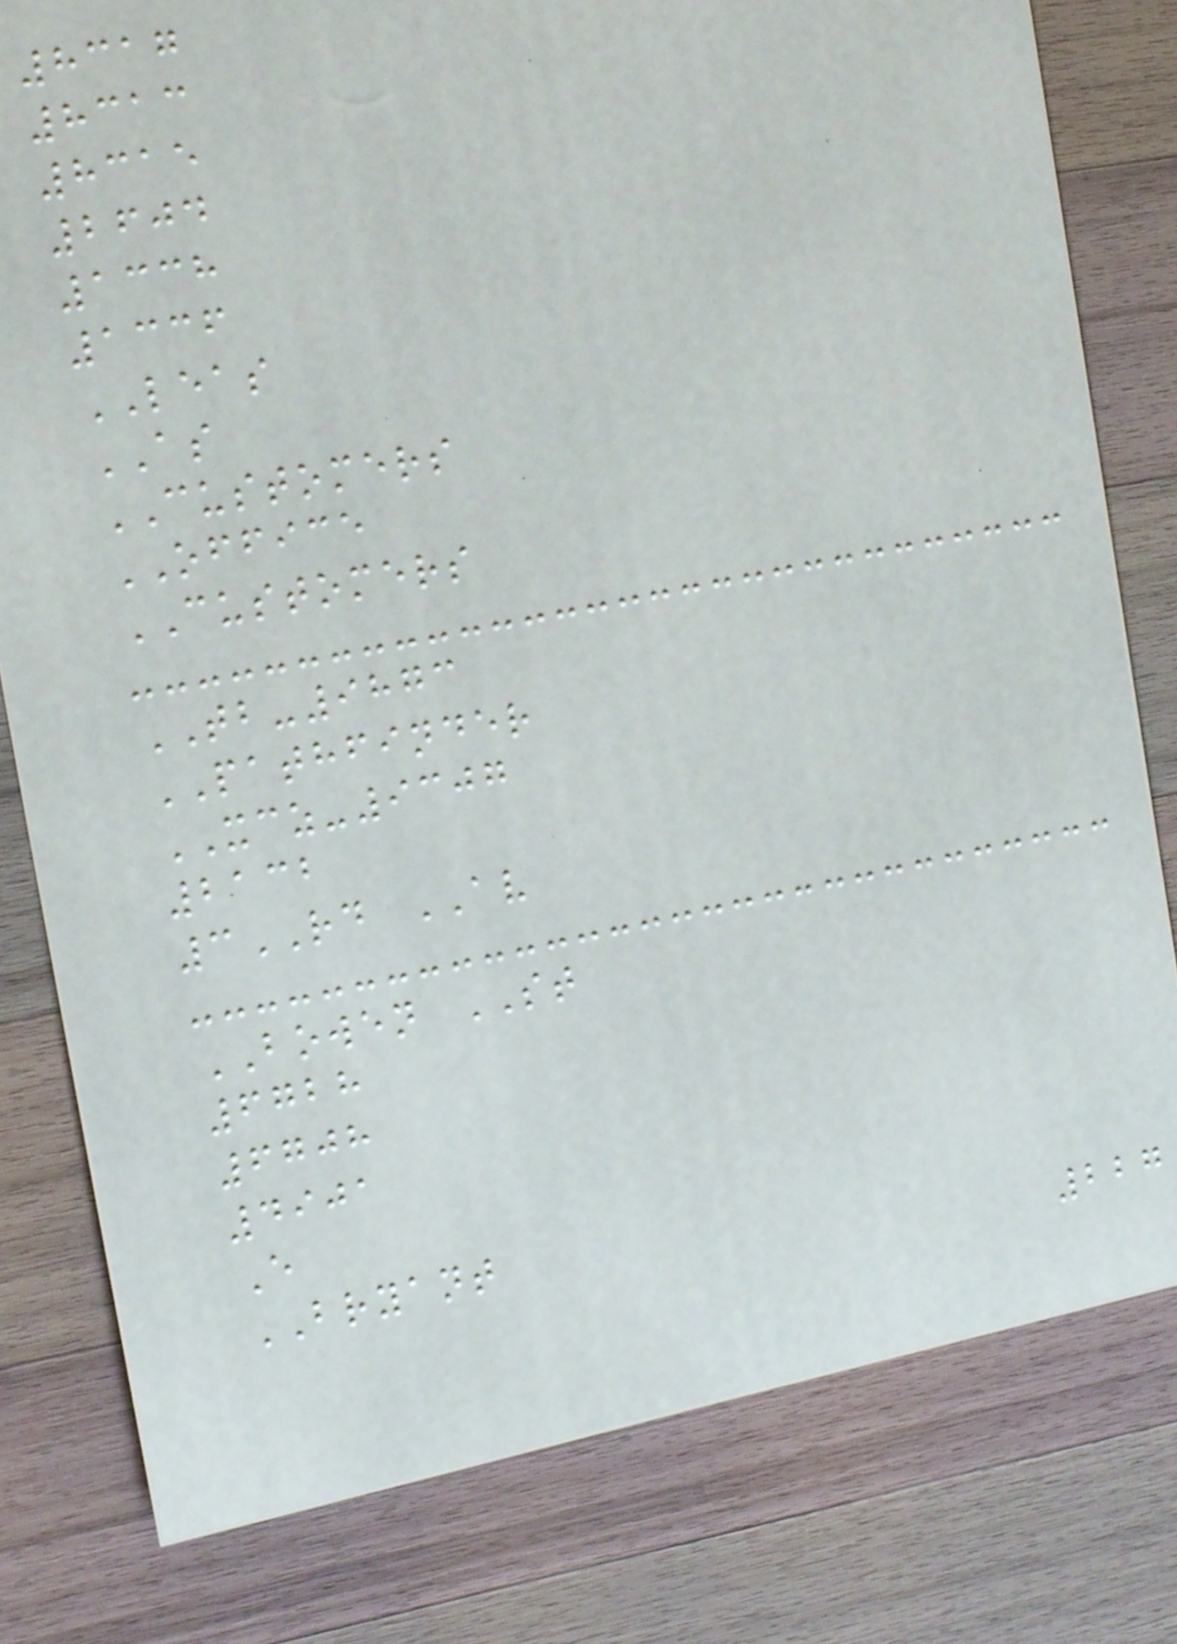8317
8313
8315
2604
1338
1336
LEAS
AS
CUSTOMERS
OFFICE
CUSTOMERS
TB-9873
PATHFINDER
XCZ-9307
2132
3RD AV
BOWEN ST
6728
6708
4901
E
BRYANT
227
